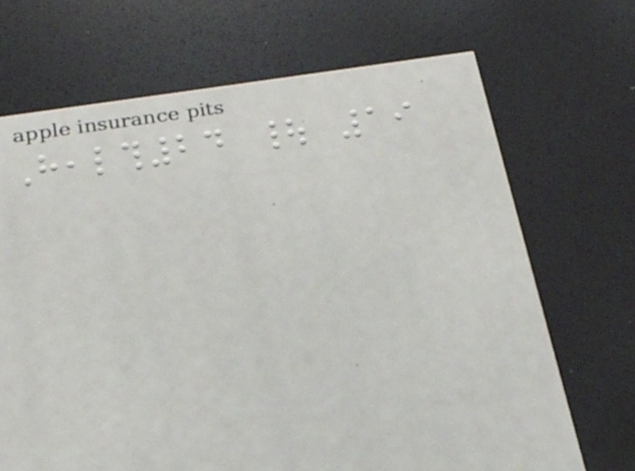Health24 | 19
